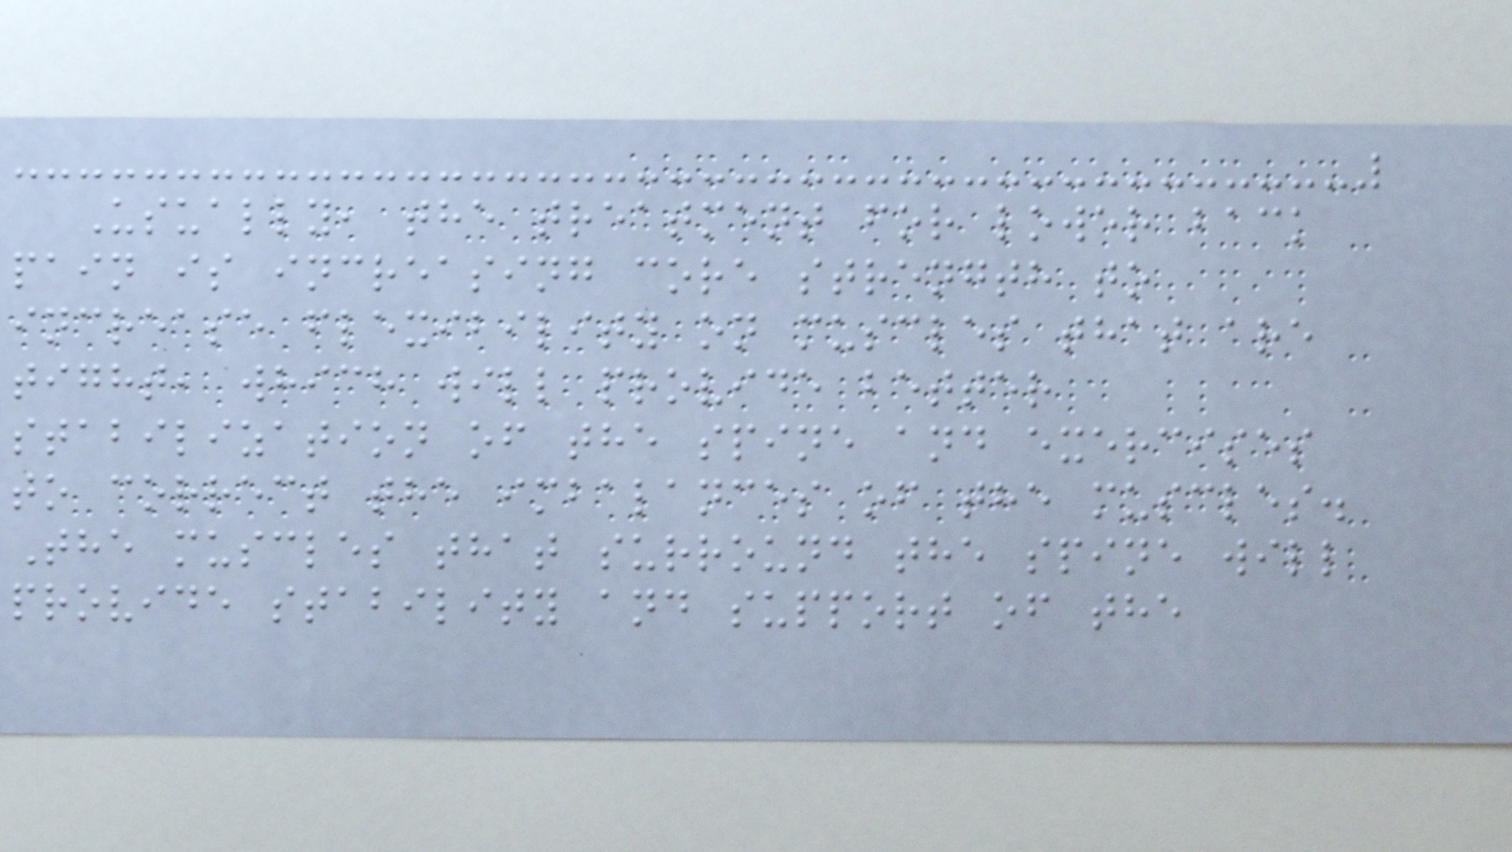Usually, the treatment for lower back
pain is increasing core strength to
increase flexibility on muscles that are
tight, which will provide better
stabilization of the spine and exercises
to correct the imbalances of the muscles.
The muscles that surround the spine will
provide stability and support of the
